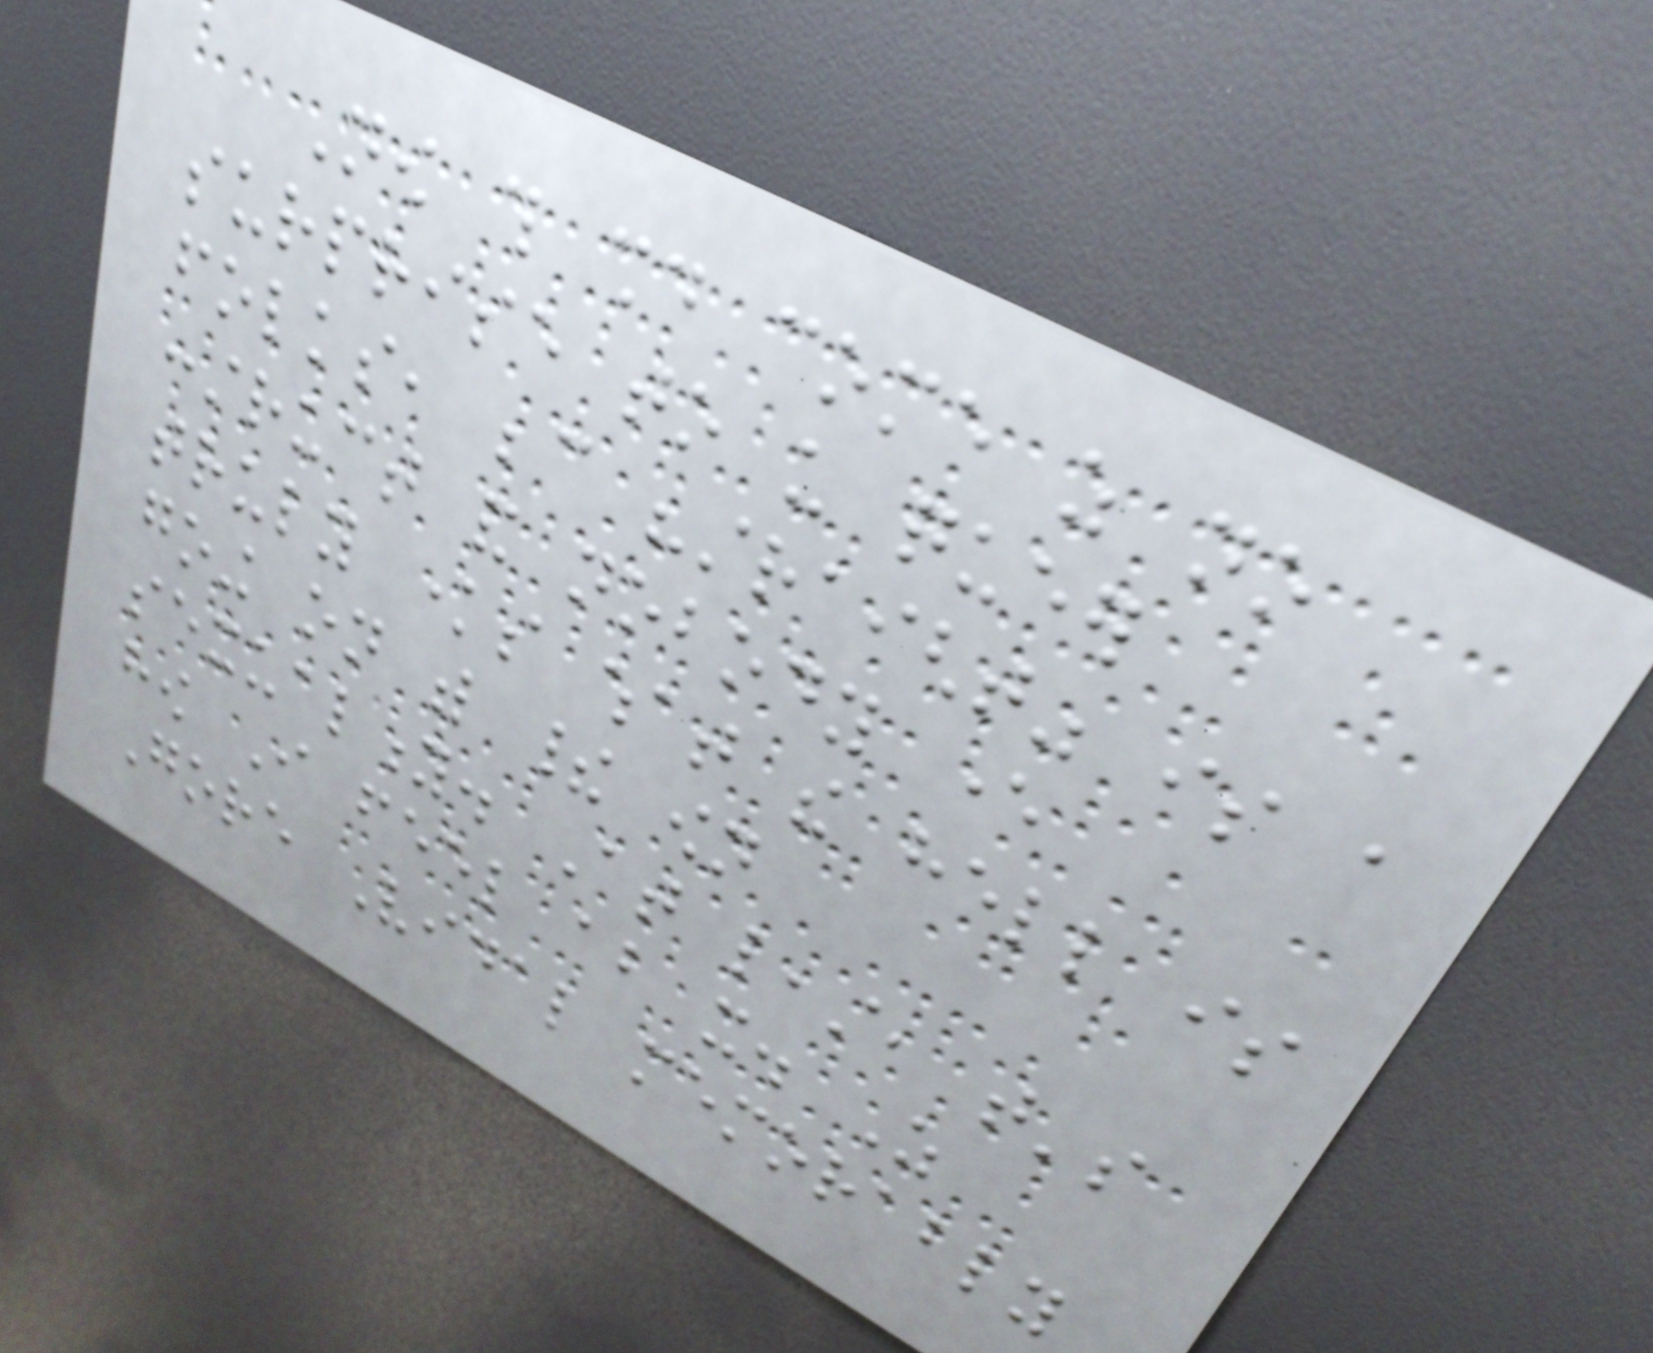Now this should come as no
surprise to us queer
folks, because "straight" is a
construct and nobody ever
truly knows what the hell is
going on with their own
sexuality. At least, that's
how I feel about it. As
Gore Vidal memorably
